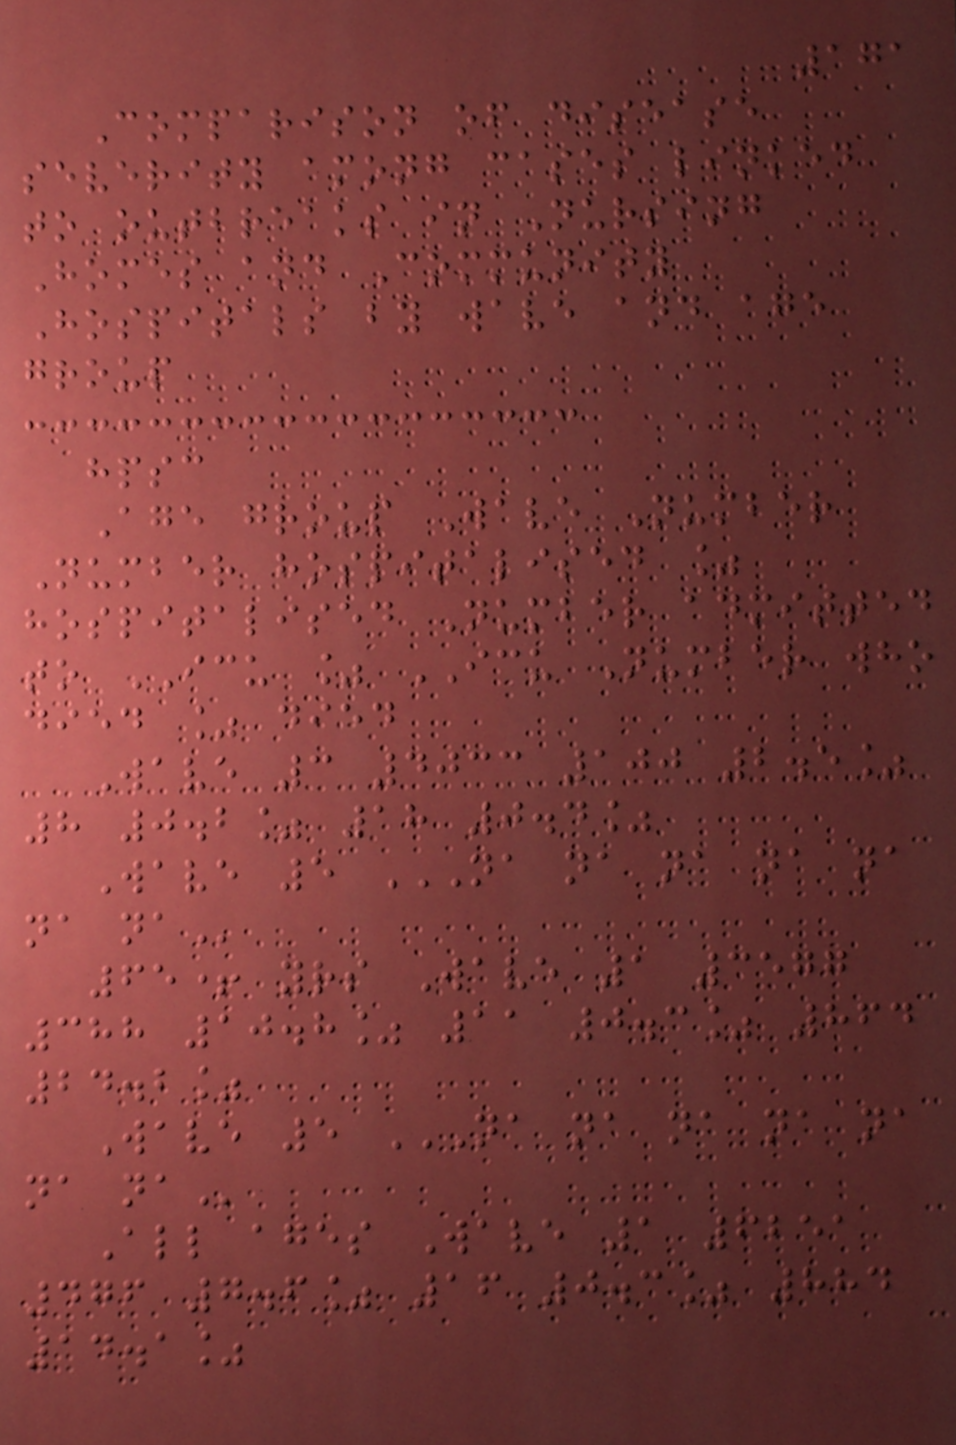171
Comparison of disease
severity among cases linked
to outbreaks in Nursing
Homes and Community
Hospitals by wave and age
group
hpsc
Age group Wave Number
Number hospitalised %
hospitalised Number admitted
to ICU % ICU Number who
died % died
Wave 3 4033 100 2.5%
8 0.2% 18 0.4%
Wave 5 NA NA NA NA NA
NA NA
65+ yrs Wave 1 3577
388 10.8% 11 0.3% 864
24.2%
Wave 5 NA NA NA NA NA
NA NA
All ages Wave 1 6251
476 7.6% 16 0.3% 884
14.1%
